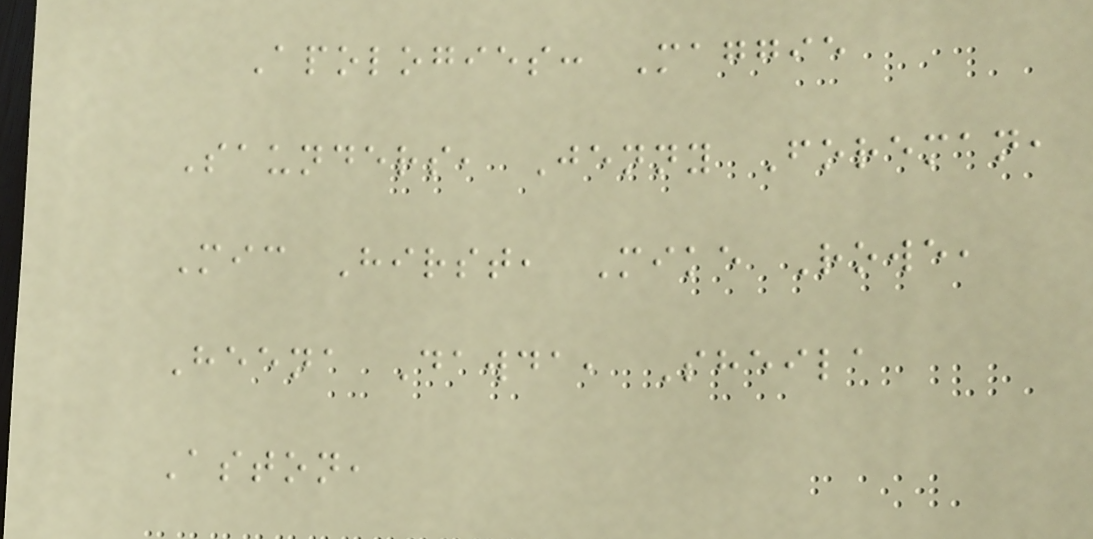Apologies: Maggie
Saunders, Jenny Foreman,
Mic Hirst, Mike Rowe,
Heena Dawda, Sheila
Aston,
